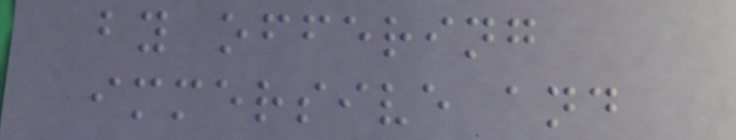by offering
immersive and
